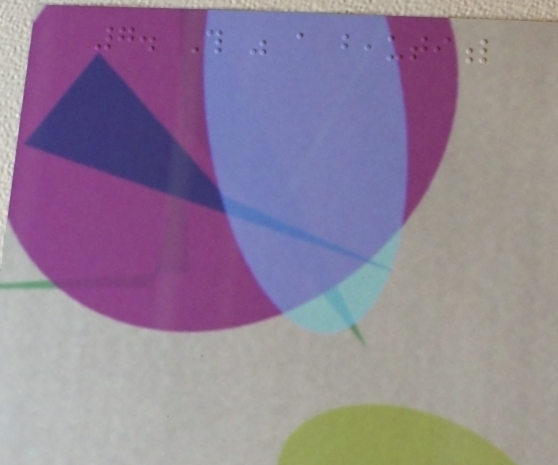7. This was a beautiful
